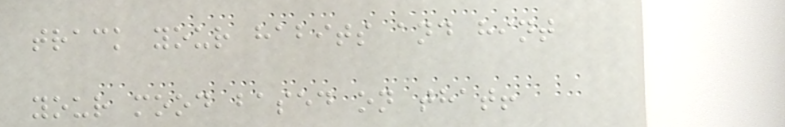track your habits and hint
your mood based on that!
